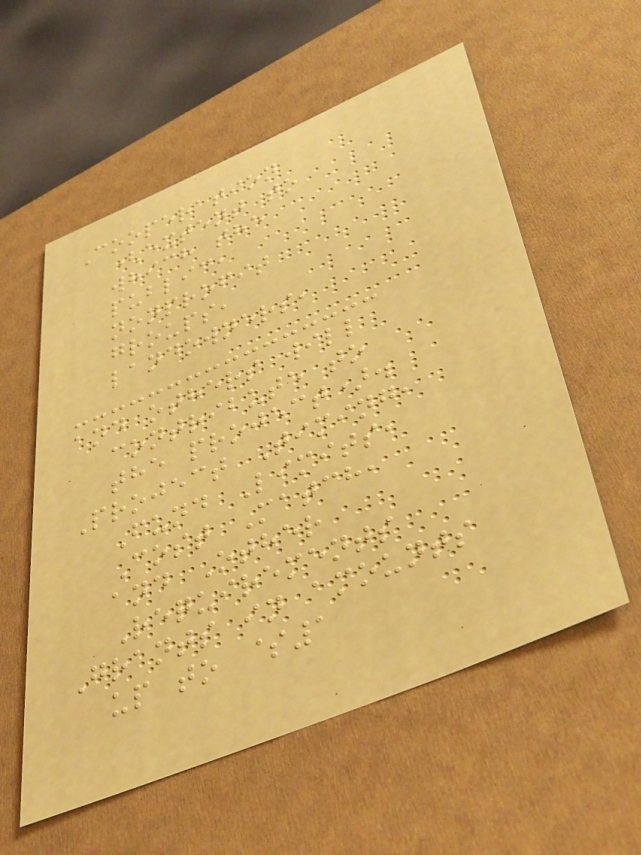Cooperation
(extent to
which the
public,
nonprofit
groups,
landowners,
and others will
contribute to
the project).
Project Timing,
Fund Limits,
Cost Match,
and Other
Requirements
Grants in amounts
up to $1
